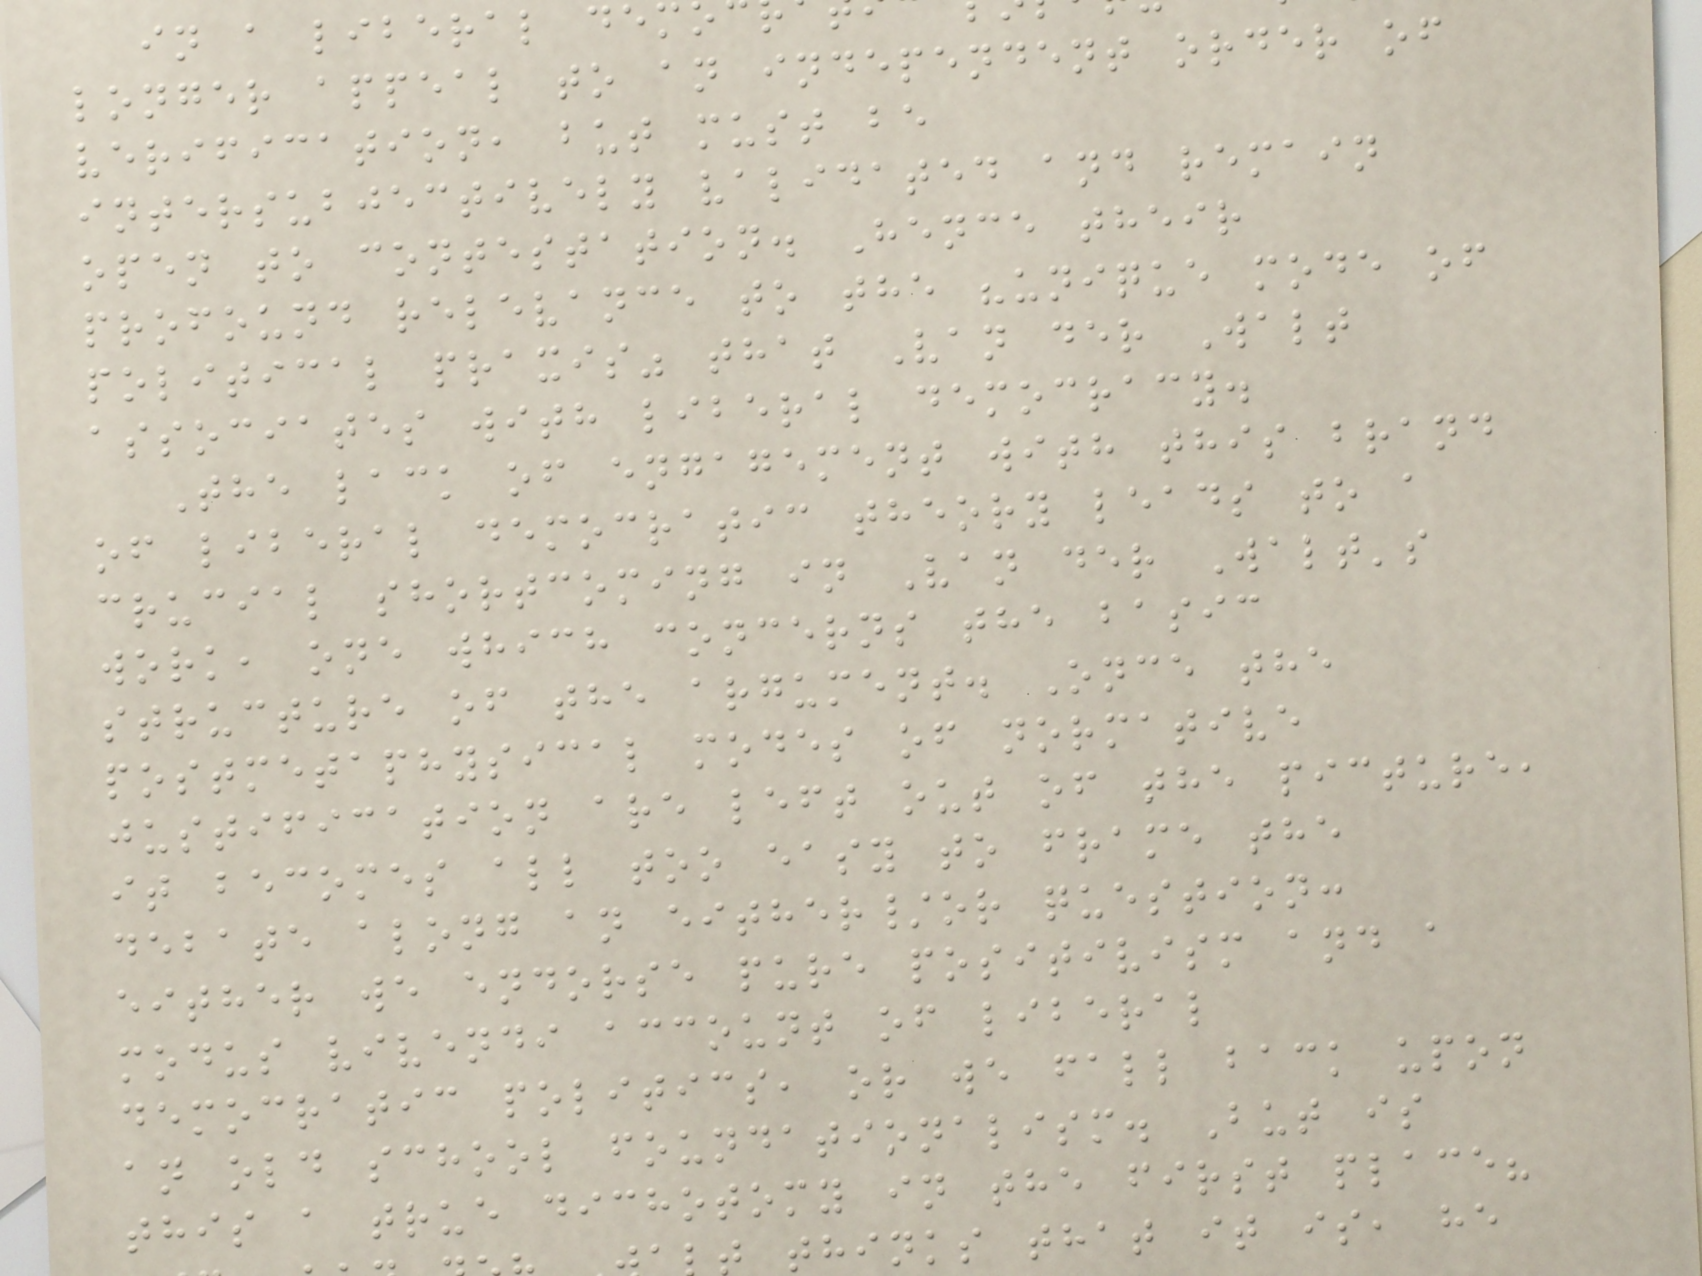in a liberal dem
longer appeal to an independent order of
verification, but must be
intersubjectively validated and remain
open to contestation. Hence their
profound relevance to the "unique mode of
political praxis" that Van der Walt
associates with liberal democracy.
The lack of engagement with this brand
of liberal democratic theory leads to a
crucial shortcoming in Van der Walt's
work, one which concerns the basic
structure of the argument. Once the
postmetaphysical modes of normative
justification are left out of the picture,
it becomes all too easy to frame the
debate along an either/or question:
either we endorse pure positivism and a
modus vivendi account of liberal
democratic politics, or we fall back upon
an old school foundationalism. But is
this a true dichotomy in the first place?
thinks that it is, he
